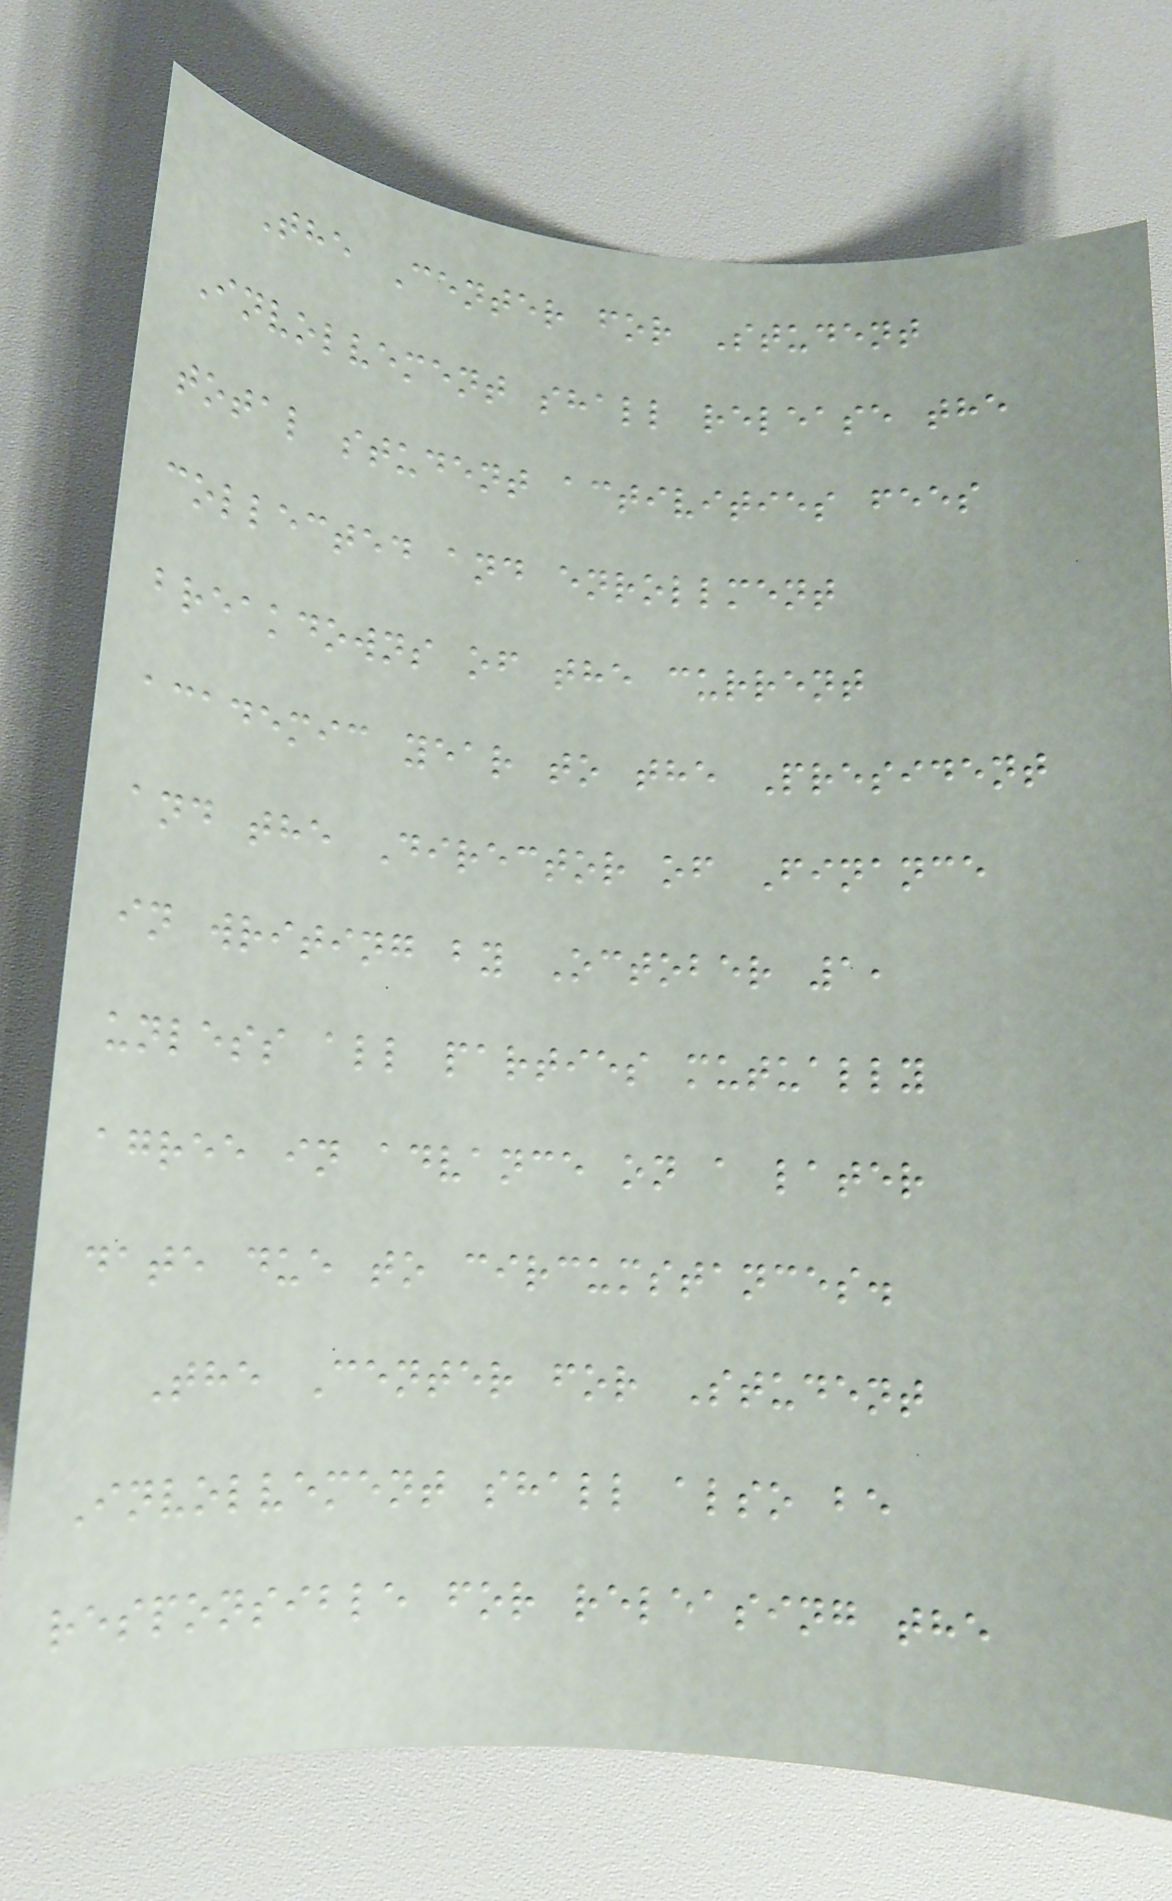The Center for Student
Involvement shall release the
total student activities fees
collected and enrollment
breakdowns of the current
academic year to the President
and the Director of Finance
in writing by October 1,
unless all parties mutually
agree in advance on a later
date due to circumstances.
The Center for Student
Involvement shall also be
responsible for releasing the
